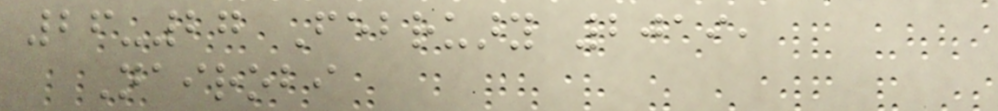26-27 February 2019,
Nairobi
